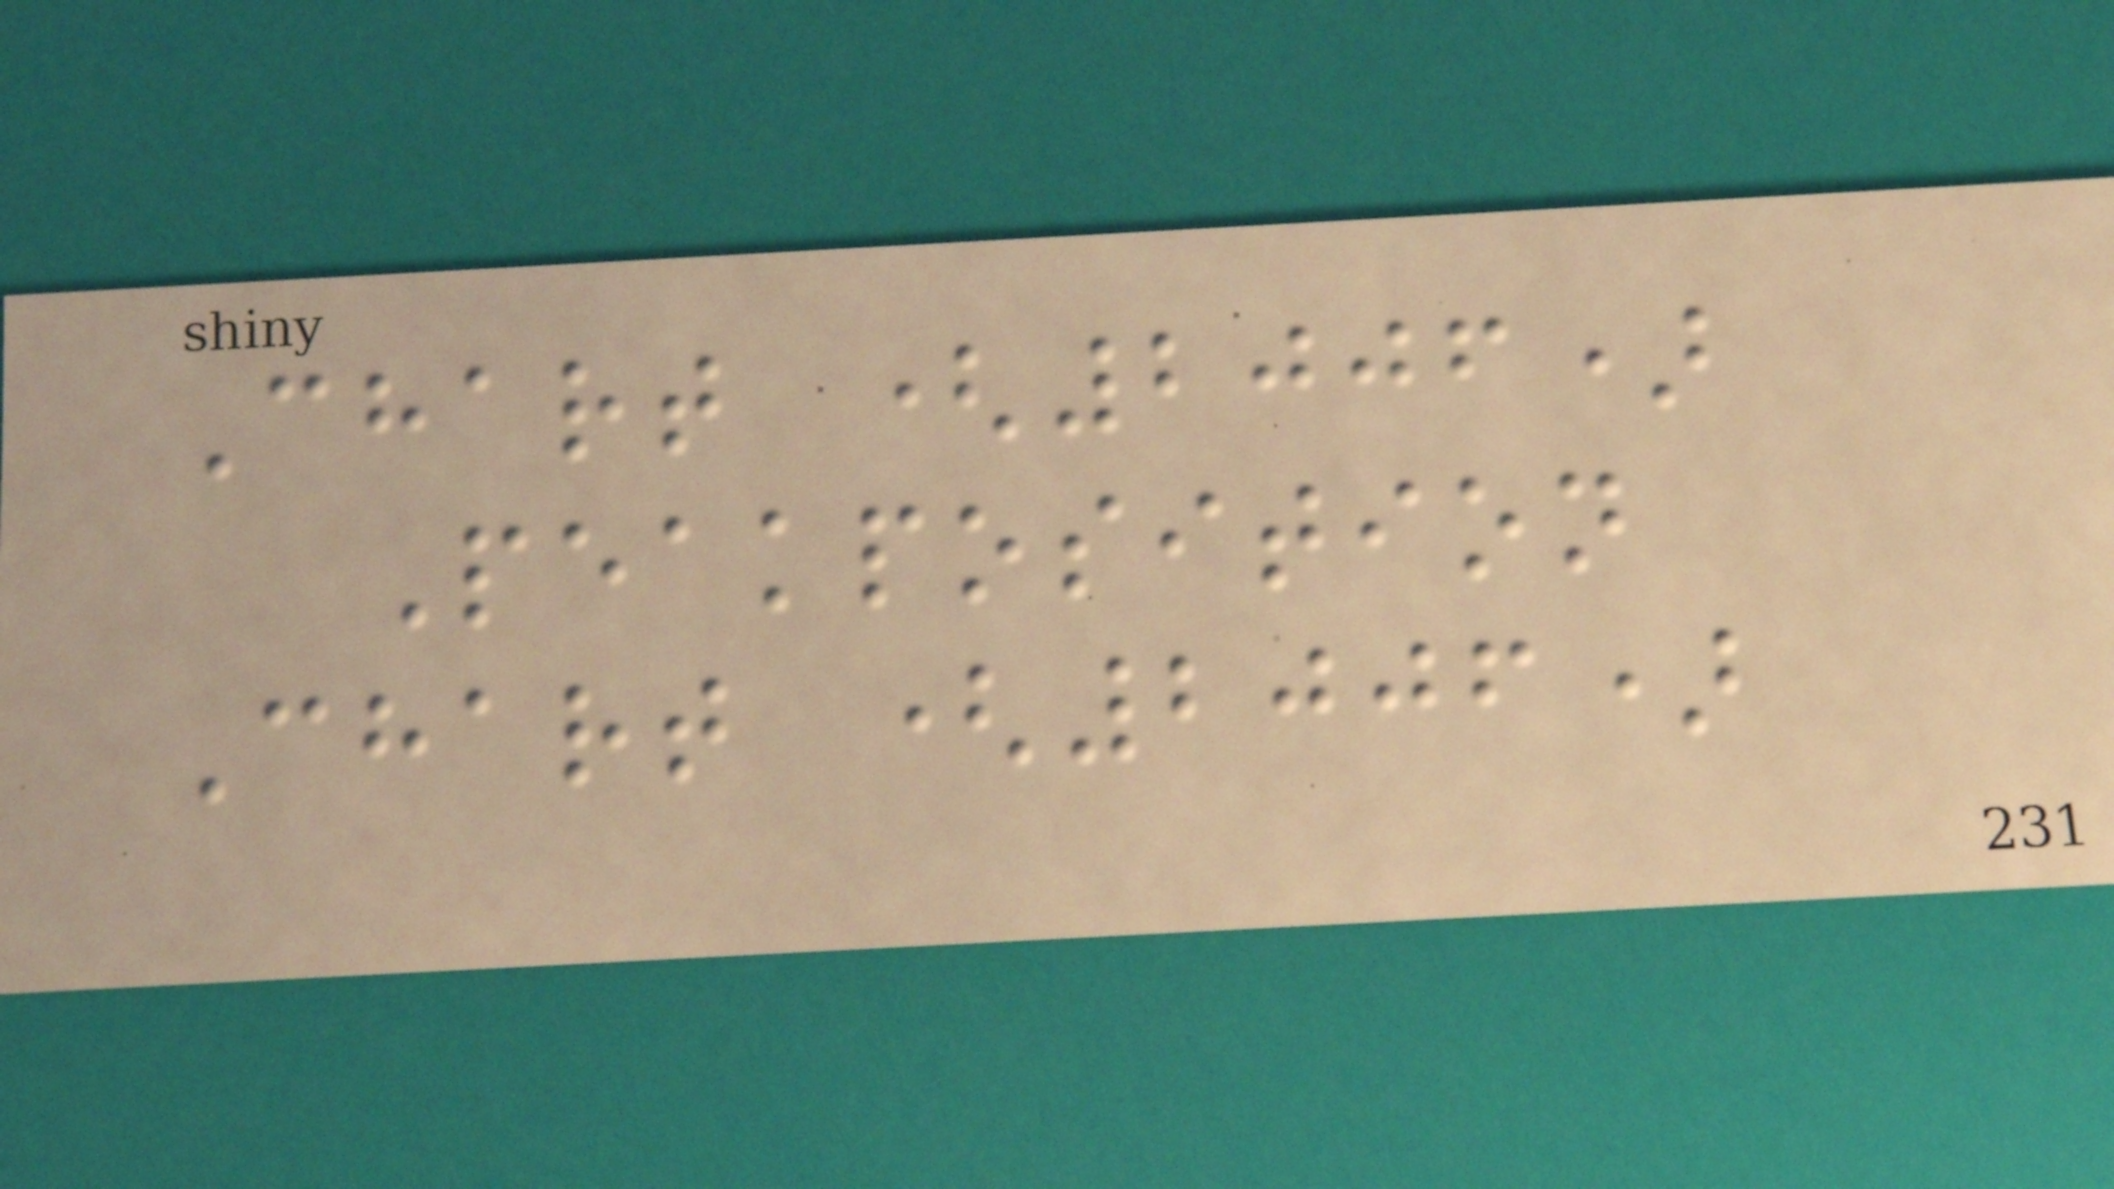Chart (2006)
Peakposition
Chart (2006)
